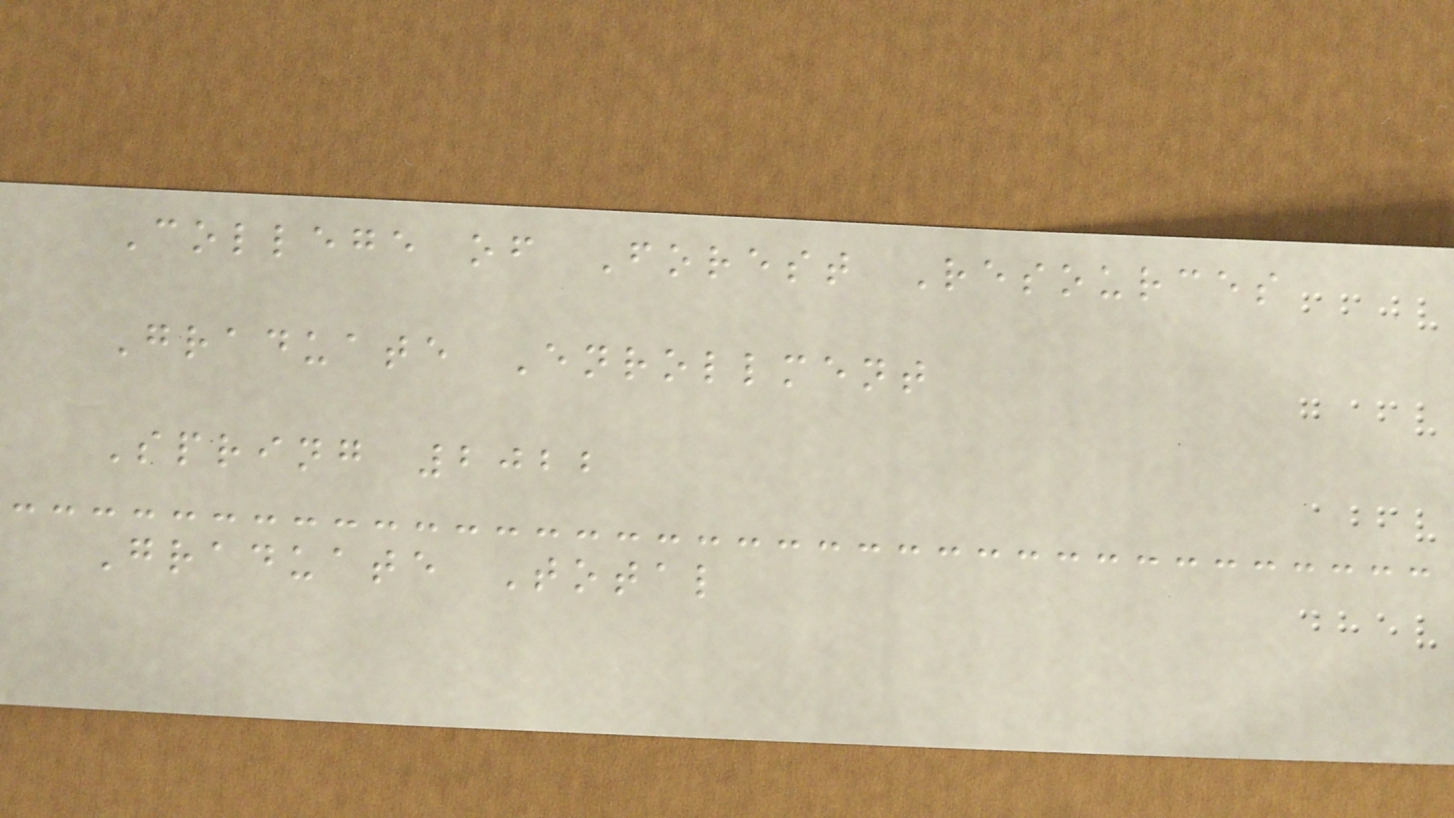College of Forest Resources
Graduate Enrollment
Spring 2022
Graduate Total
